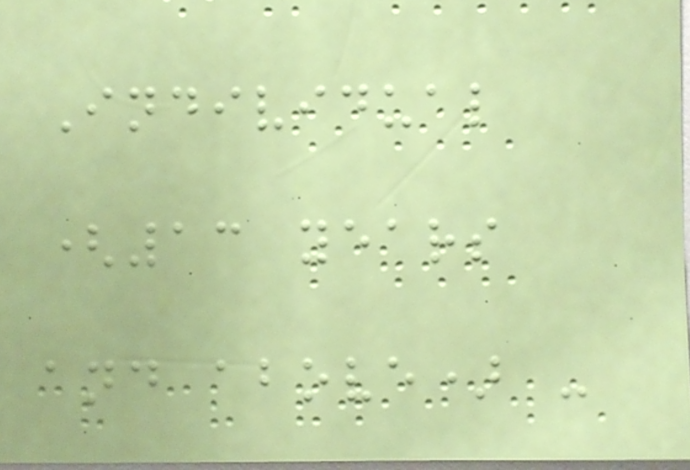Individual
(13 years
and above) -
